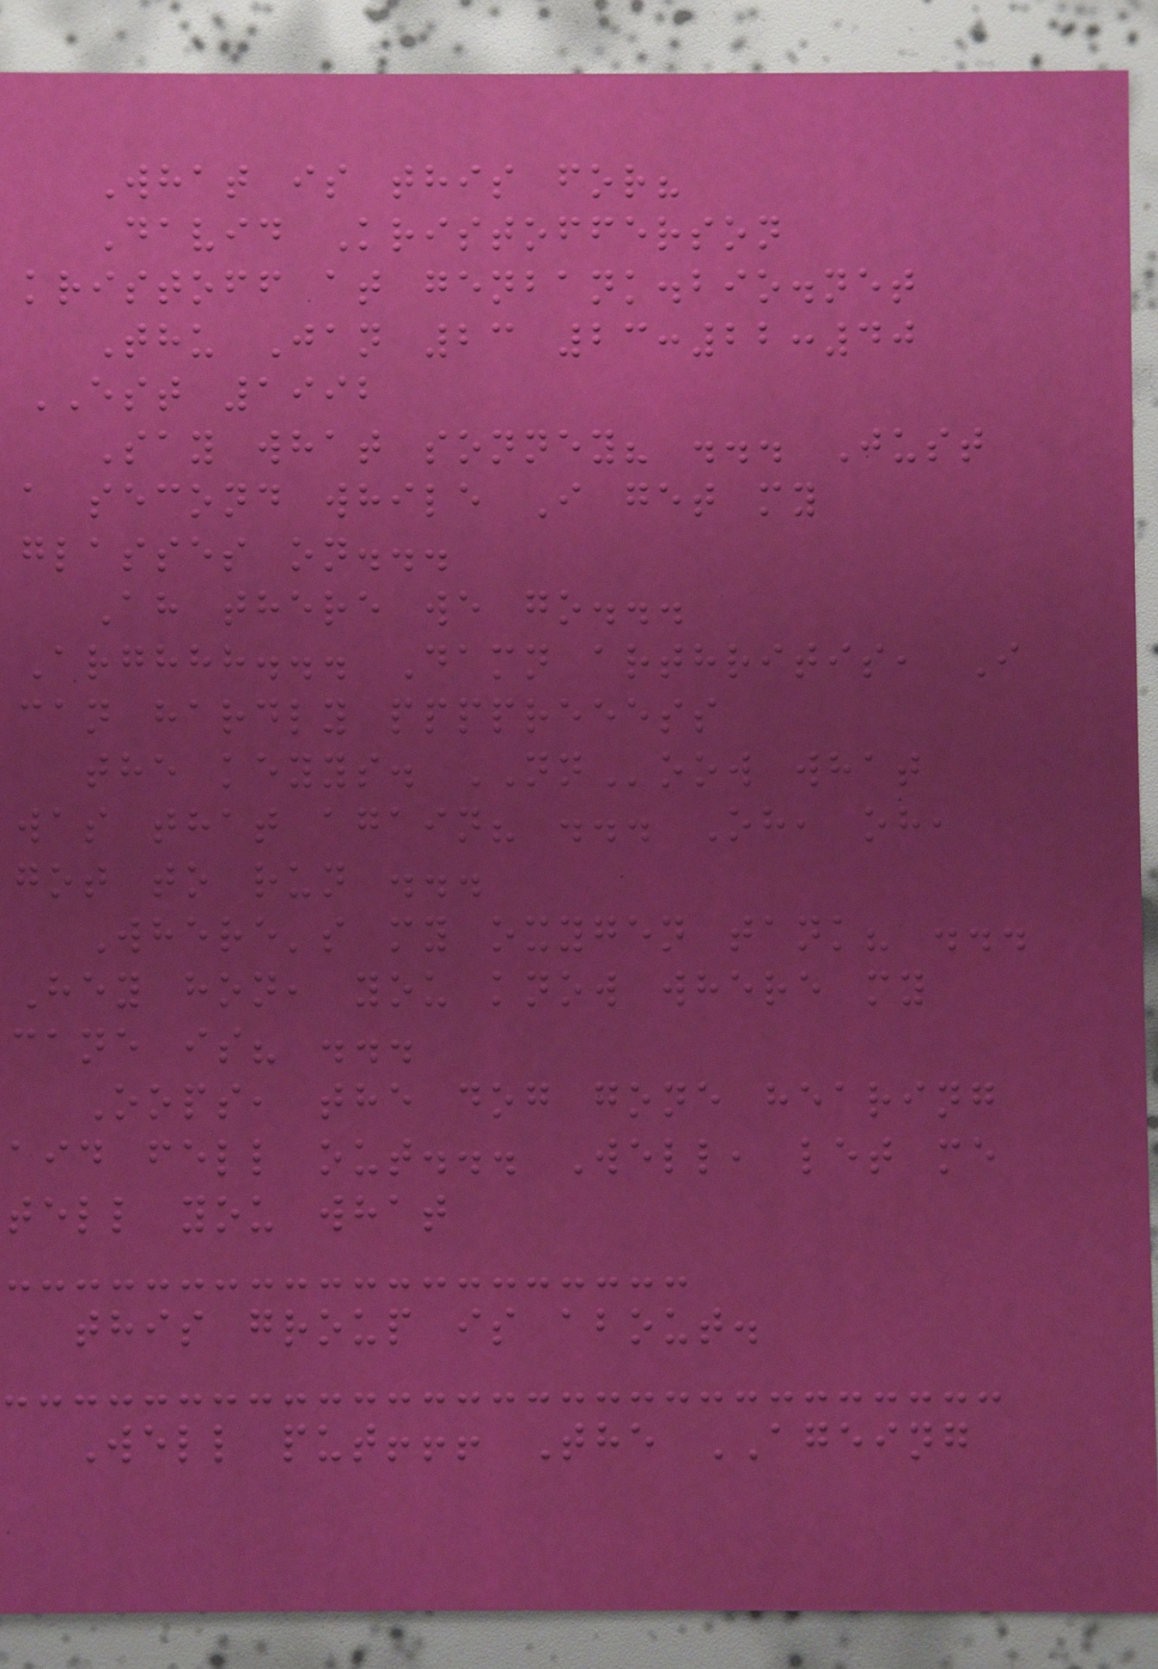What is this for?
David Kristofferson
kristoff at genbank.bio.net
Thu Jan 23 23:22:40
EST 1992
Say what sonney? ... Just
a second while I get my
glasses on...
Ah there we go...
Arghhh... Damn arthritis, I
can hardly ppppreeess
the keyys. NNoow what
was that again? ... Oh, oh,
got to run ...
Where's my oxygen tank? ...
Hey hon, you know where my
cane is? ...
Oops, the dog gone hearing
aid fell out... Well, let me
tell you what
this group is about.
Well put!!! The AGEING
